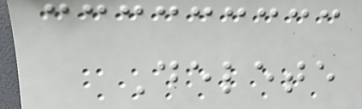Delete
